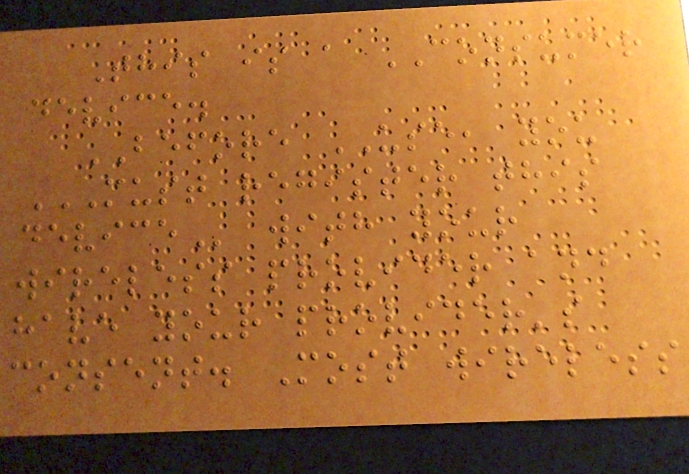This is a CONSUMER
device.
BEFORE USE, you
MUST REGISTER THIS
DEVICE with your
wireless provider and
have your provider's
consent. Most wireless
